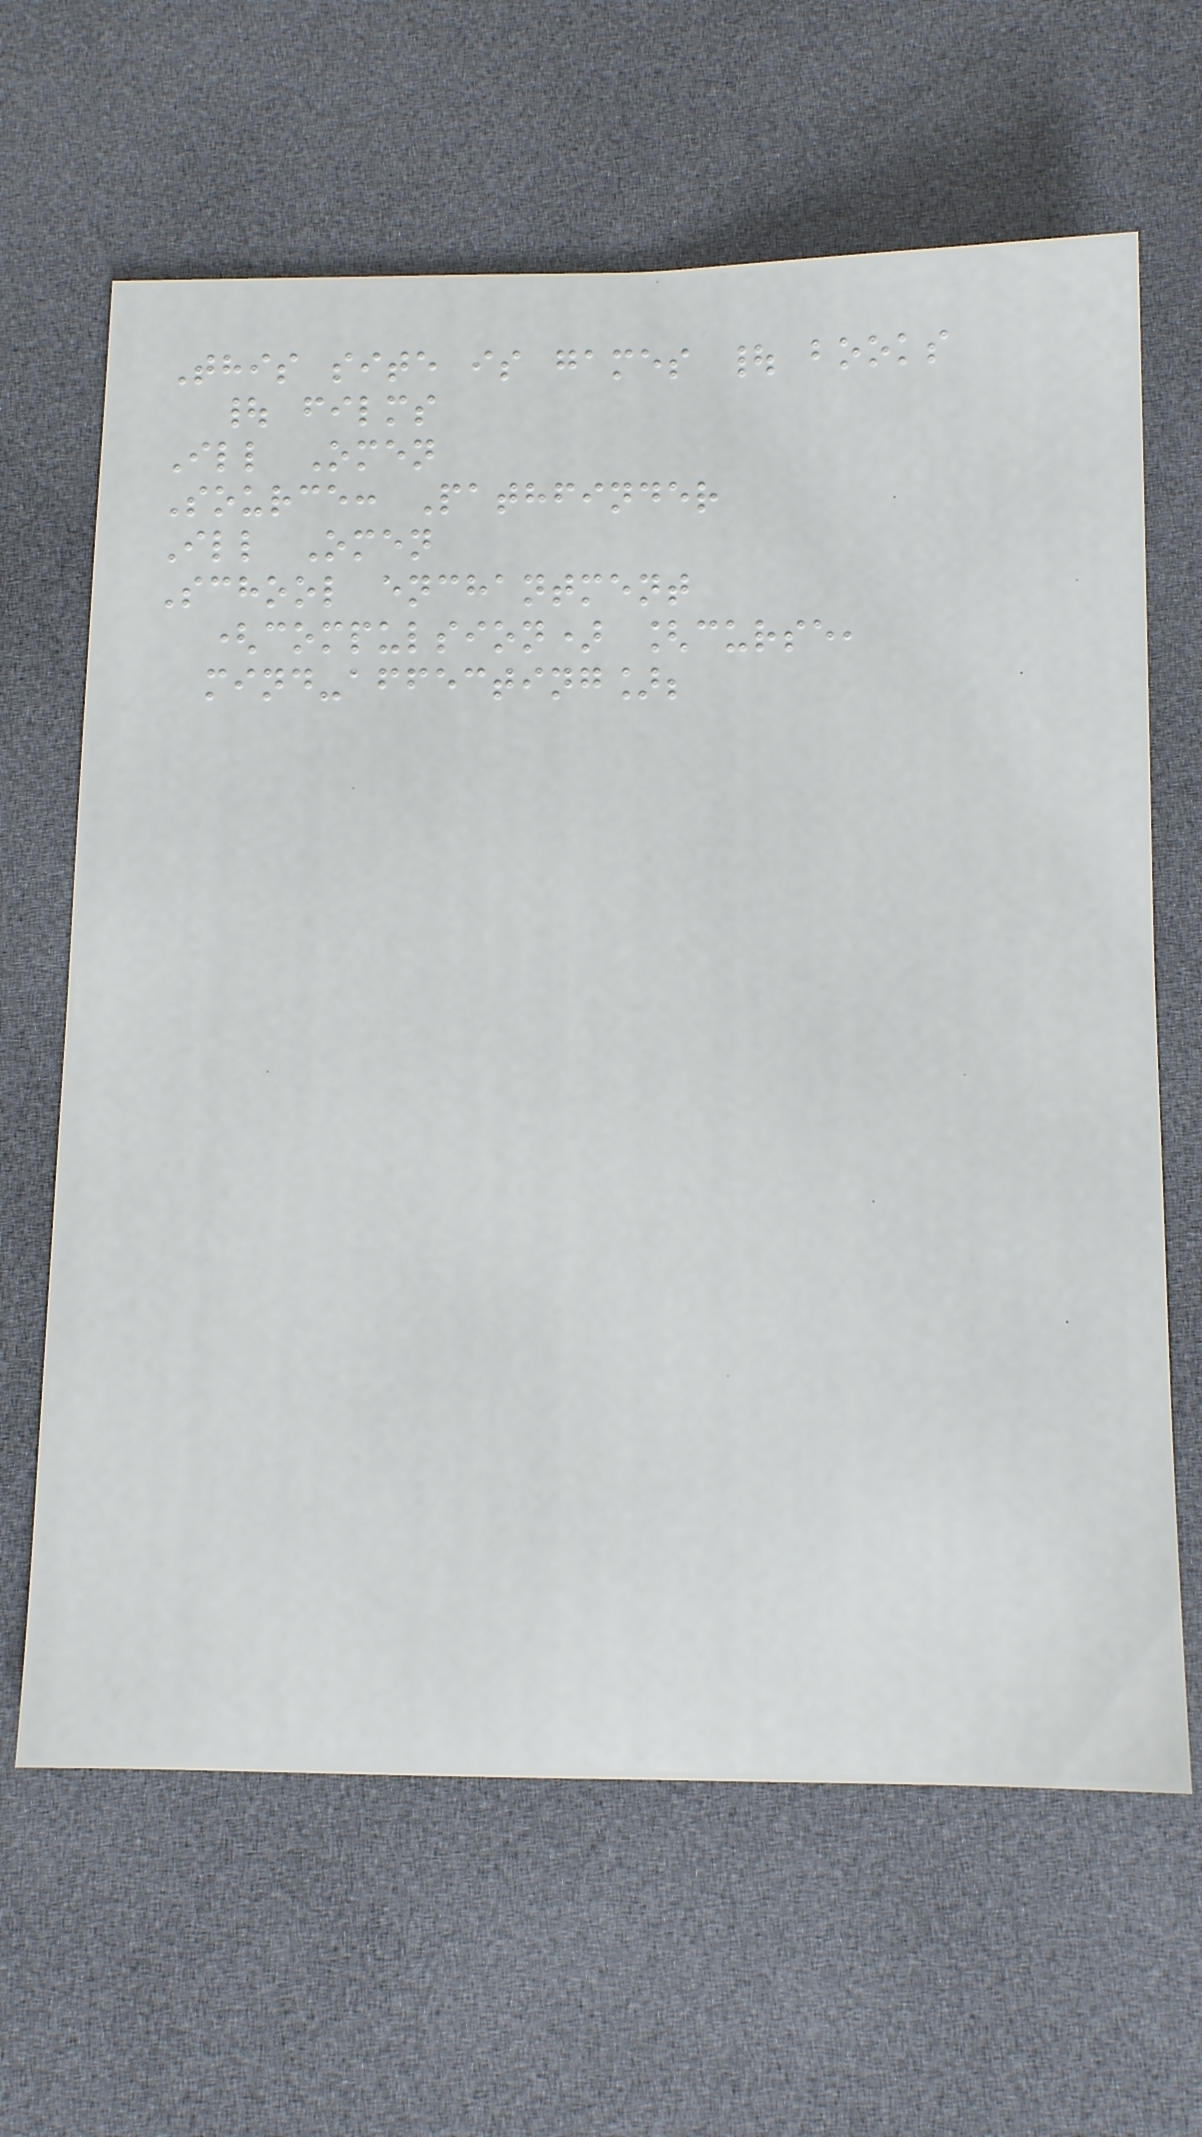This site is games | books
| films
Ill Omen
Source: Pathfinder
Ill Omen
School enchantment
(compulsion) [curse,
mind-affecting];
